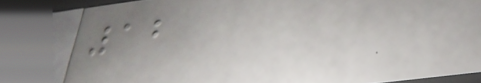12
